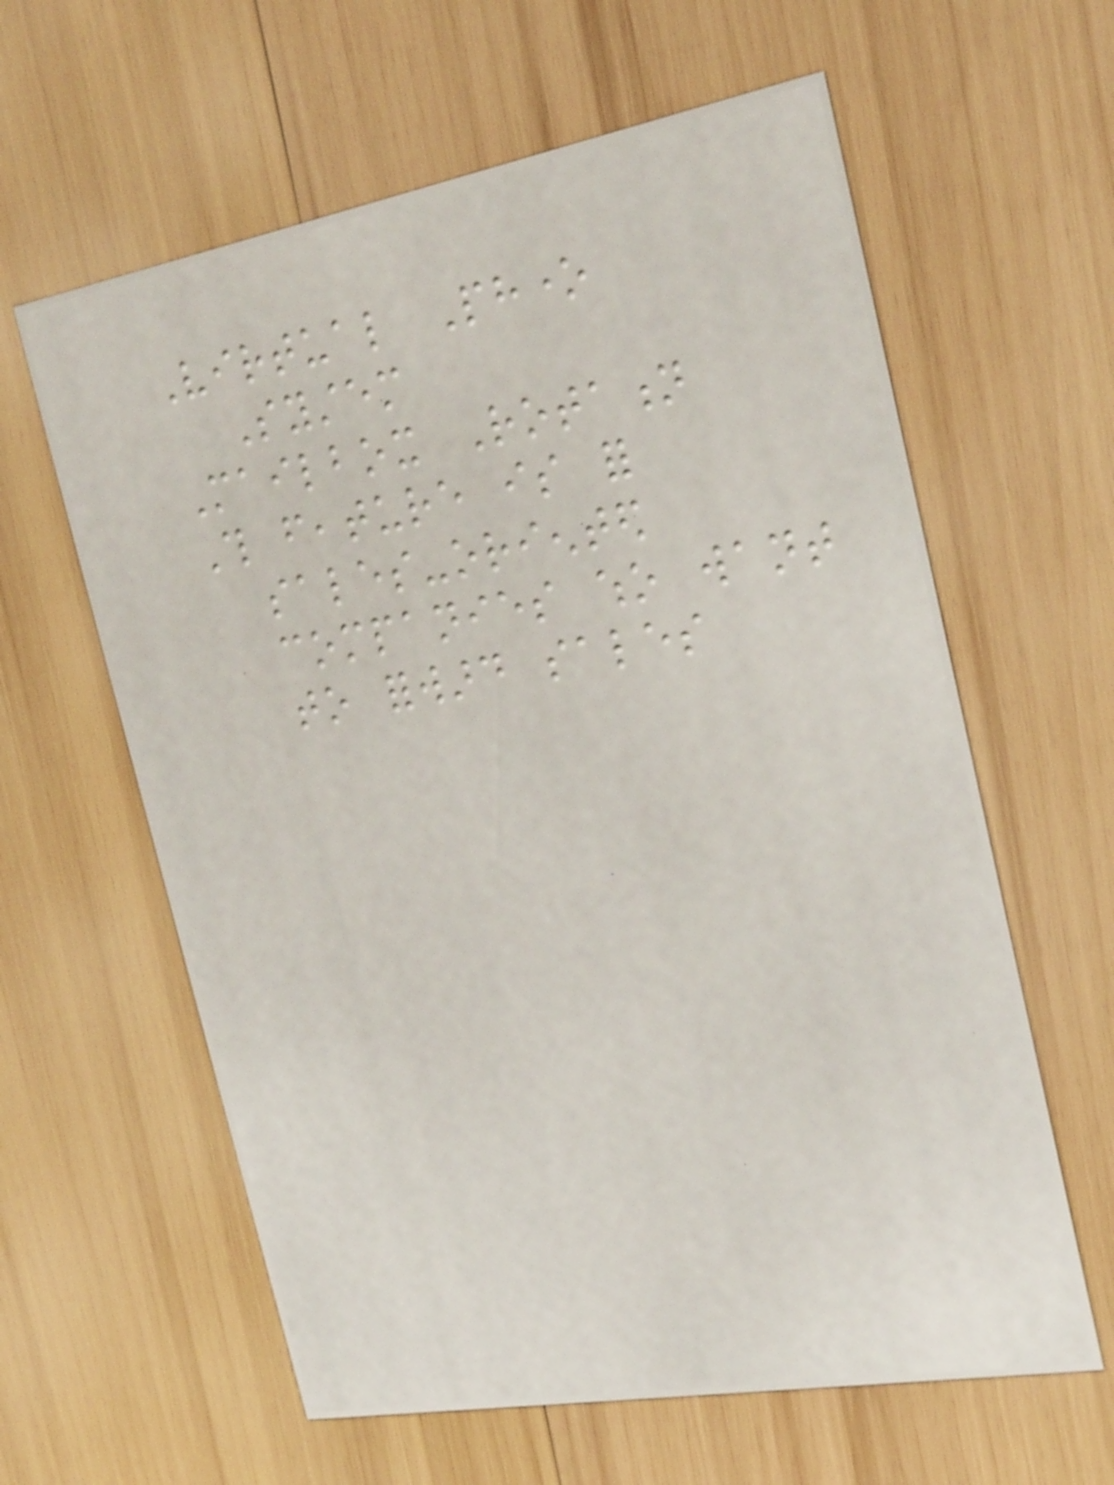Virtual Phone
System
Mailbox Rotation
This feature is for
sales-oriented
companies who want
to forward sales
